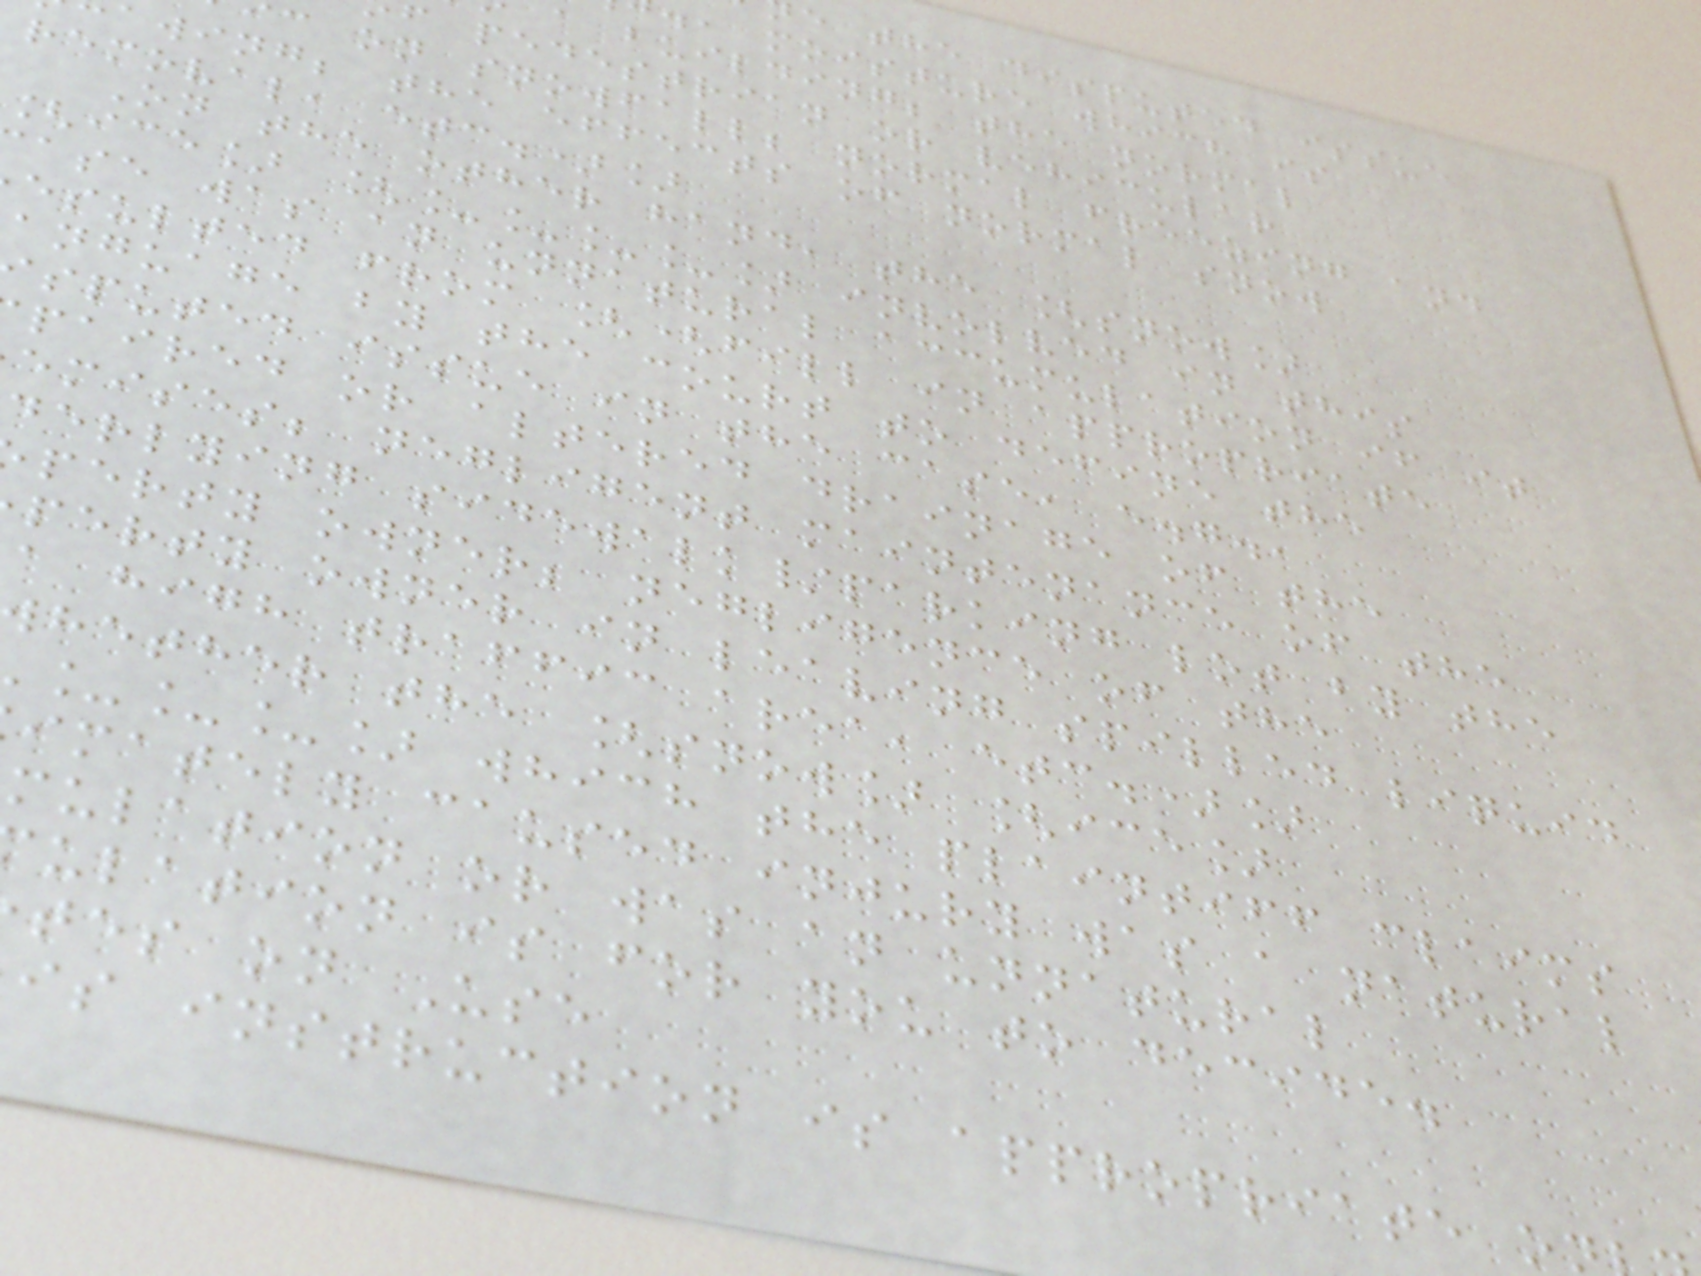e the disputed issue
., moisture which is
a building; the normal
f pedestrian or vehicular
c on snowfall; normal freezing and
awing; the effects of normal snow
removal, etc.)]
On the other hand, the [snow]
[ice] [____] involved in this
ase was an unnatural accumulation if it
esulted from [(fill in appropriate
anguage by the court to define the
sputed issue in the case, e.g.,
paired or altered drainage of the
emises; negligent maintenance of the
derlying sidewalk/parking lot by the
perty owner; negligence of the
perty owner in leaving spilled liquid
a high traffic area, etc.)]
hether the [snow] [ice]
___] which the plaintiff claims
imately caused injury was a natural
mulation or was an unnatural
ulation is for you to decide.
tes on Use
is instruction is appropriate o
